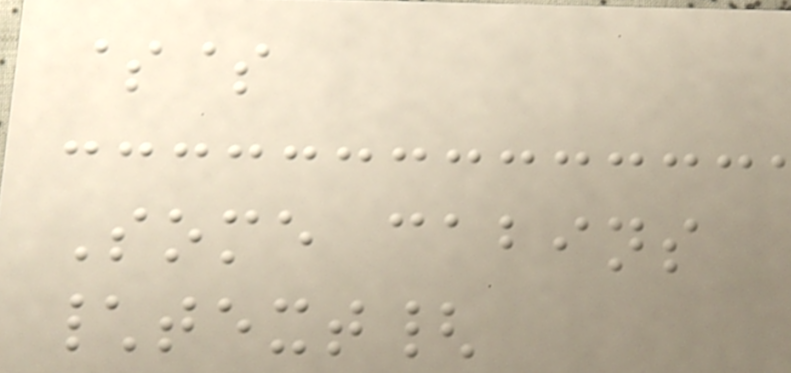$$
Some cabins
\text{
